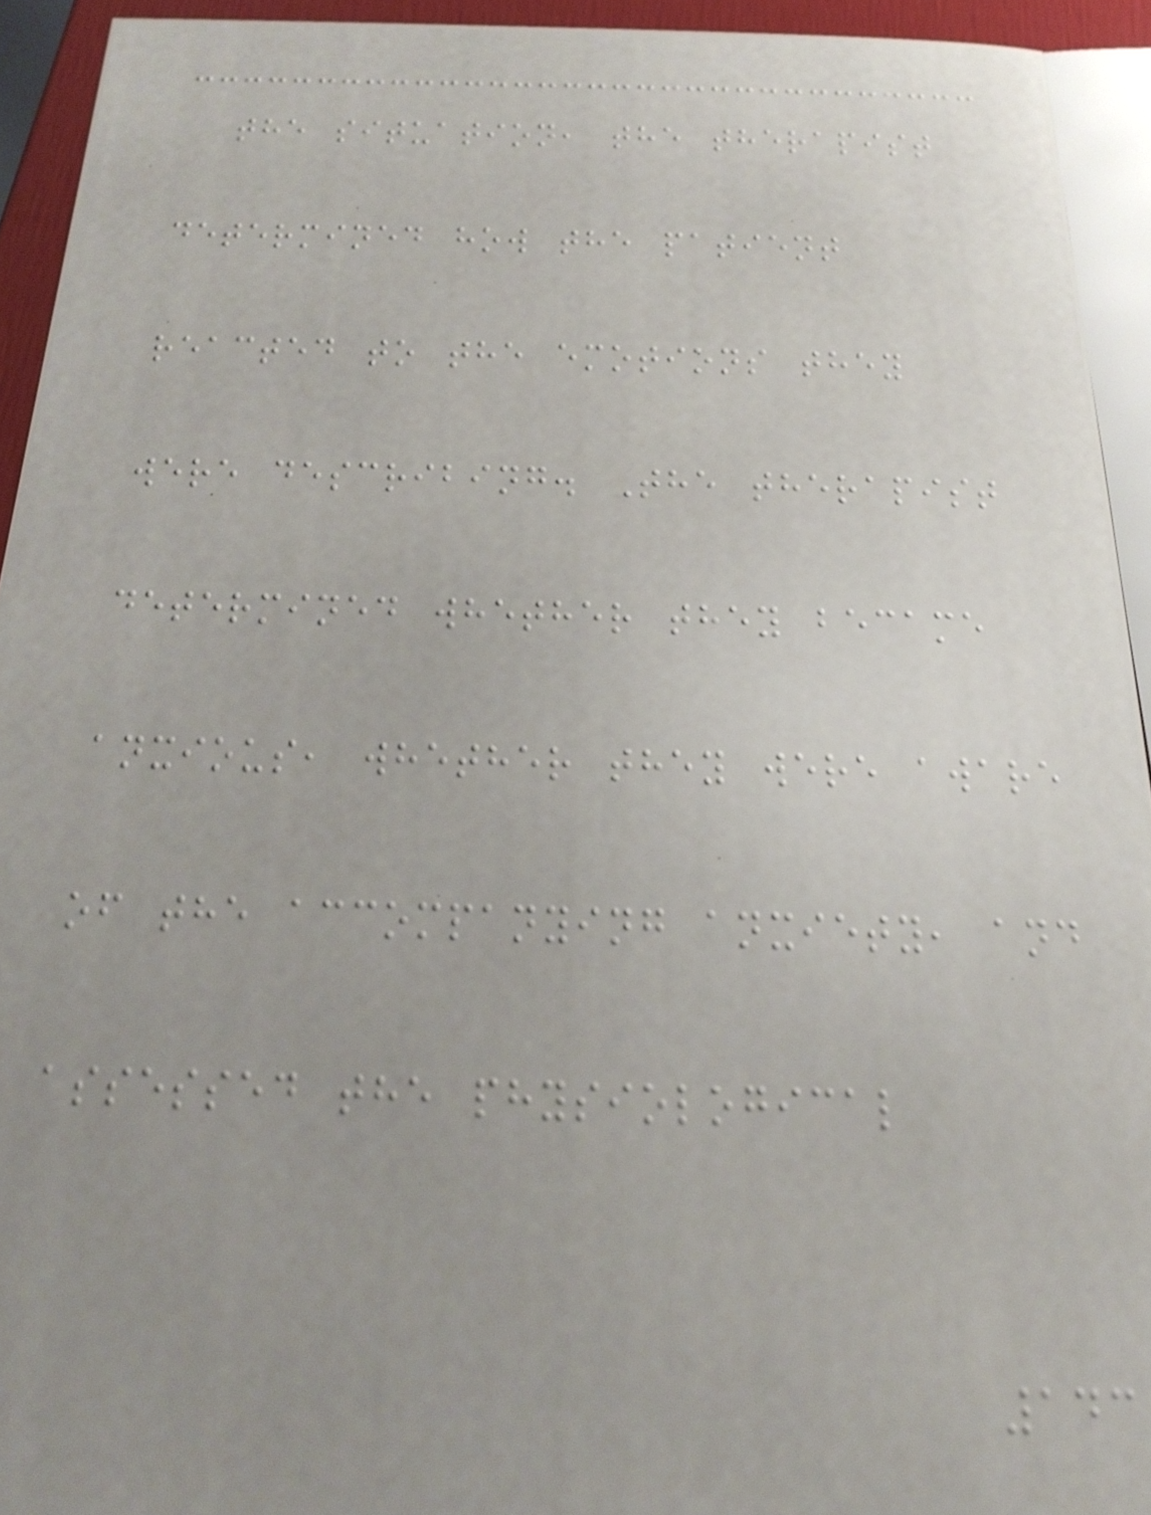the situation, the therapist
determined how the patient
reacted to the emotions they
were describing. The therapist
determined whether they became
anxious, whether they were aware
of the accompanying anxiety, and
assessed the physiological
143
